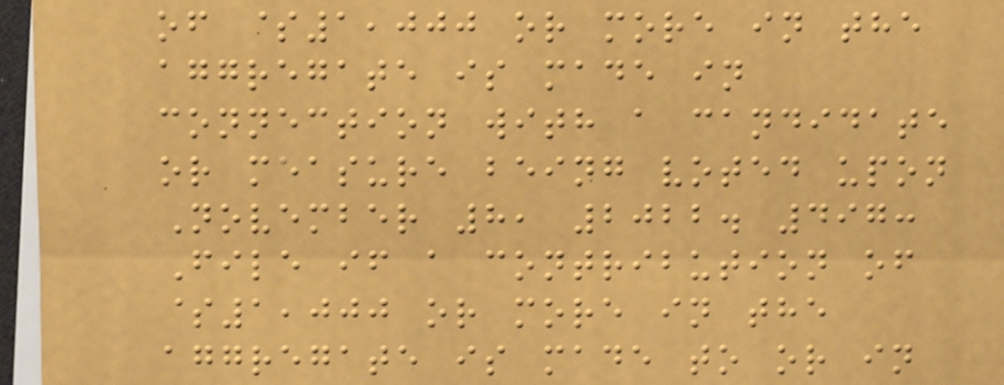of $1,000 or more in the
aggregate is made in
connection with a candidate
or measure being voted upon
November 8, 2022. 497:
File if a contribution of
$1,000 or more in the
aggregate is made to or in
